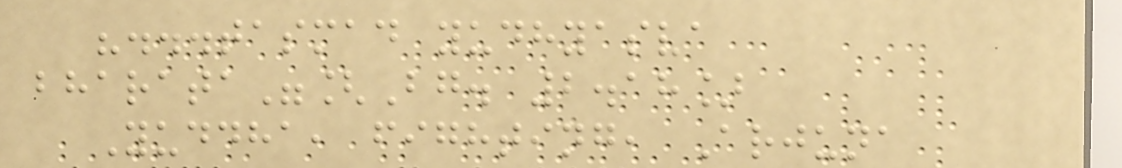"...tasmad yudhyasva
bharata"[Bg. 2.18]
Yuddha, fighting, Arjuna
